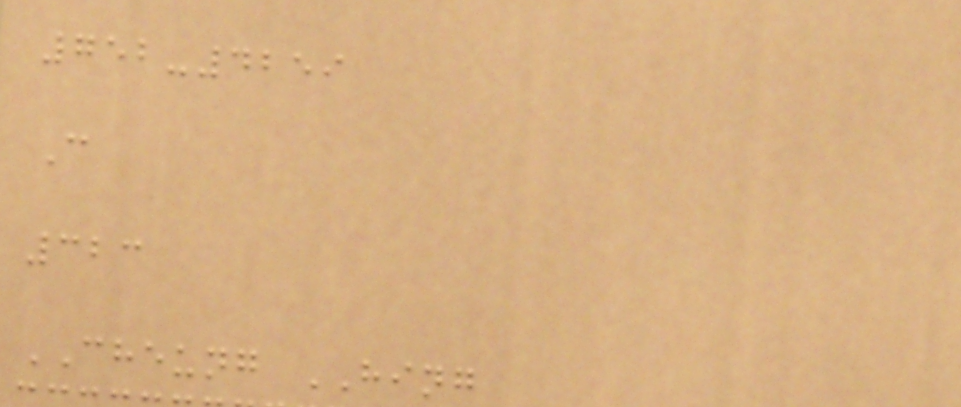752-4259
C
323
CHEUNG HING
